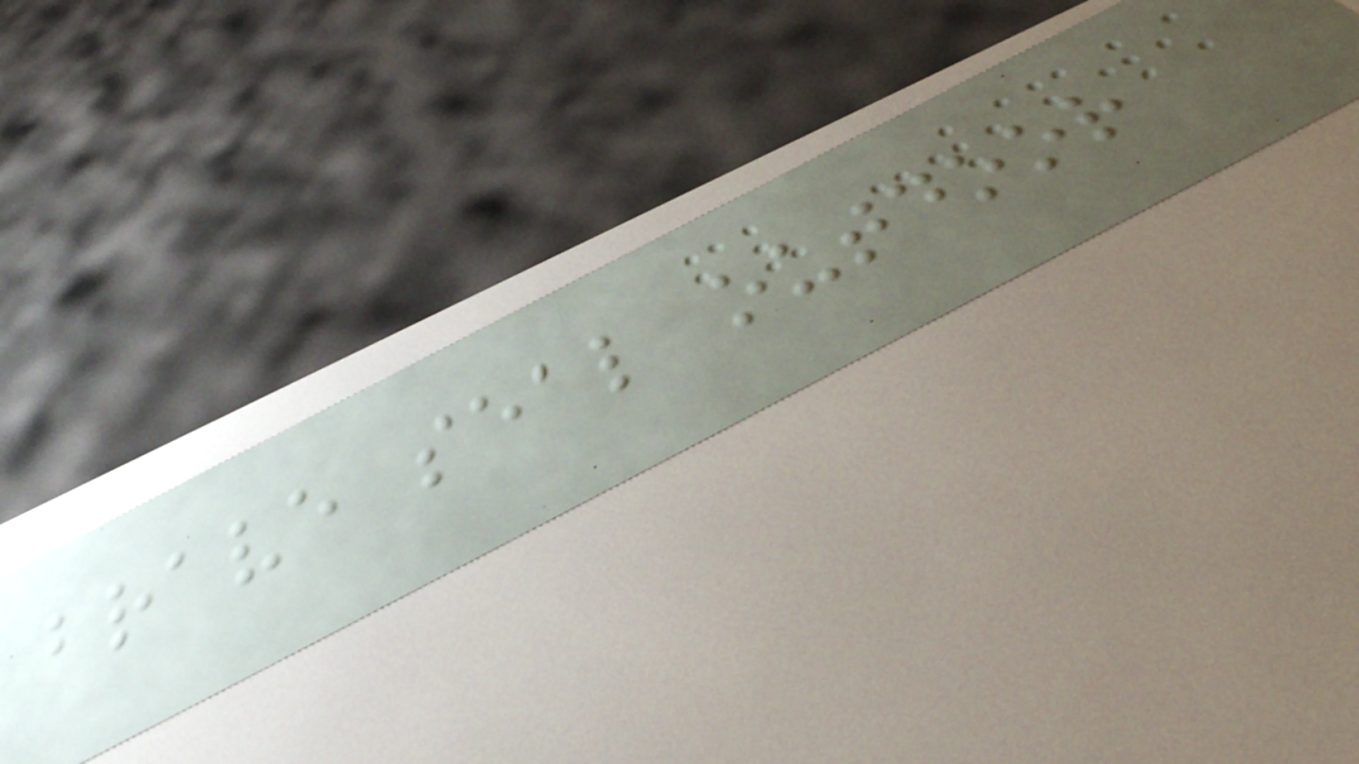brave seal outdoor
